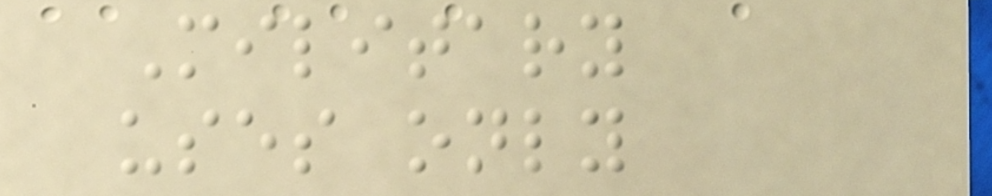Military
uses only
